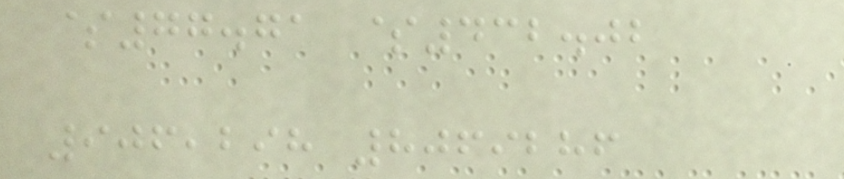$77.71 $432.02
906,298 8069286
